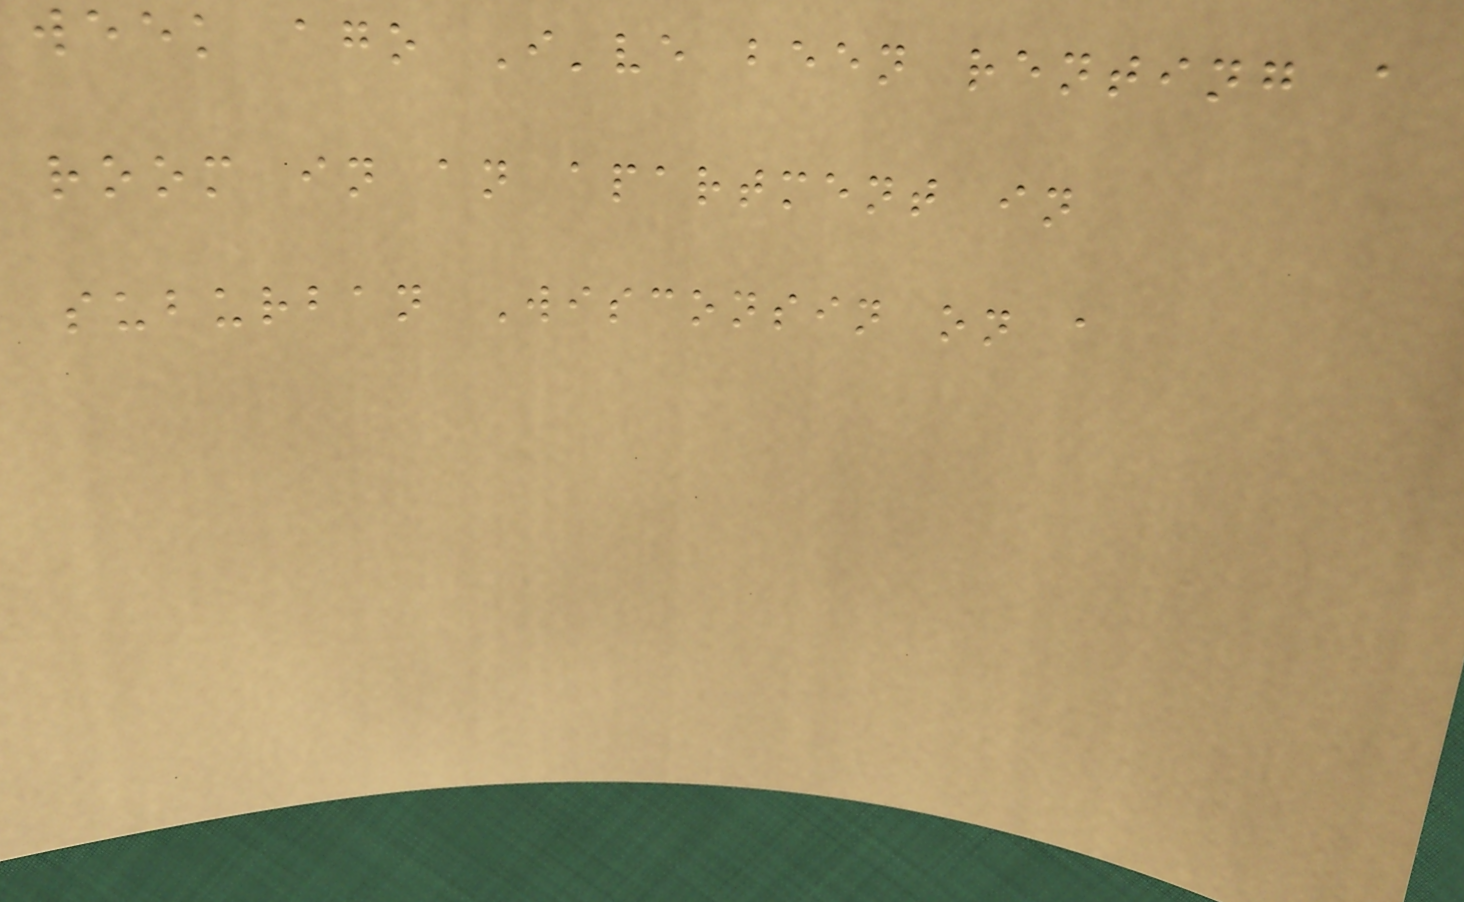week ago I've been renting a
room in an apartment in
suburban Wisconsin on a
